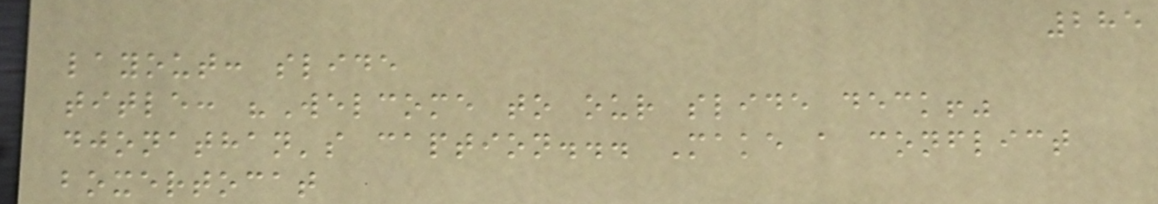285
layout: slide
title: "Welcome to our slide deck!"
djonathan's caption... Make a conflict
boxertocat
